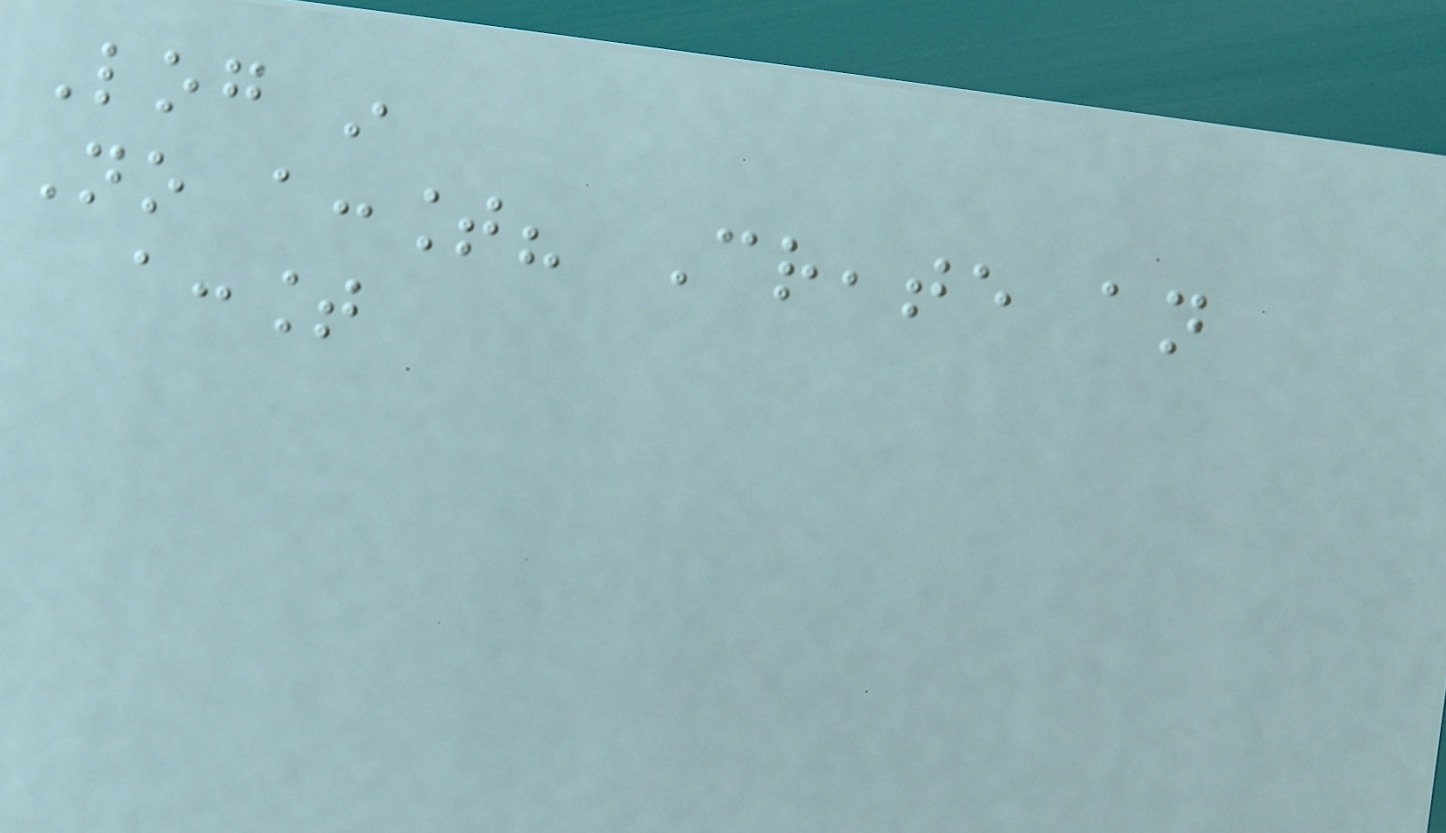Log in
No account? Create an
account
